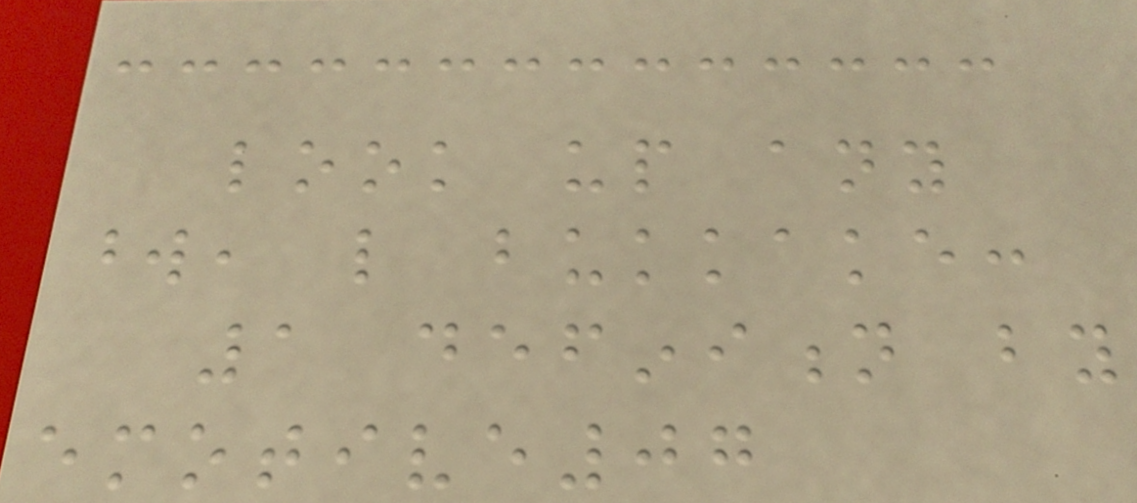look up any
word, like bukkake:
1 definition by
emotive07
